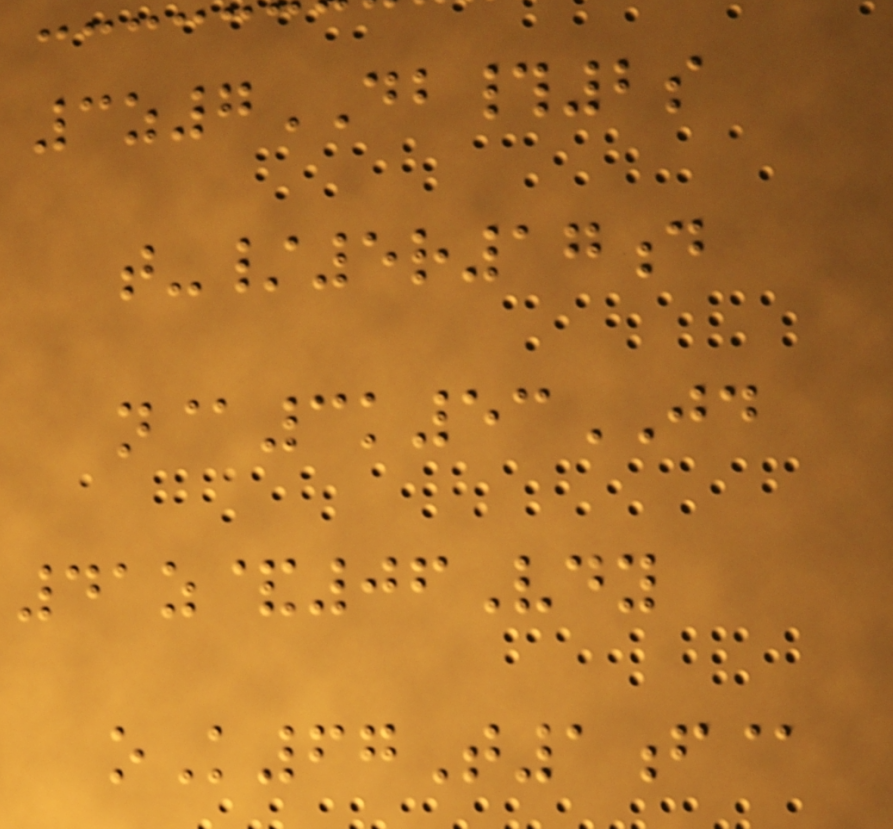3z7DB#2s
t-/5r17d
n@3k53JD
41z&06Vdy
oK67T1f@
